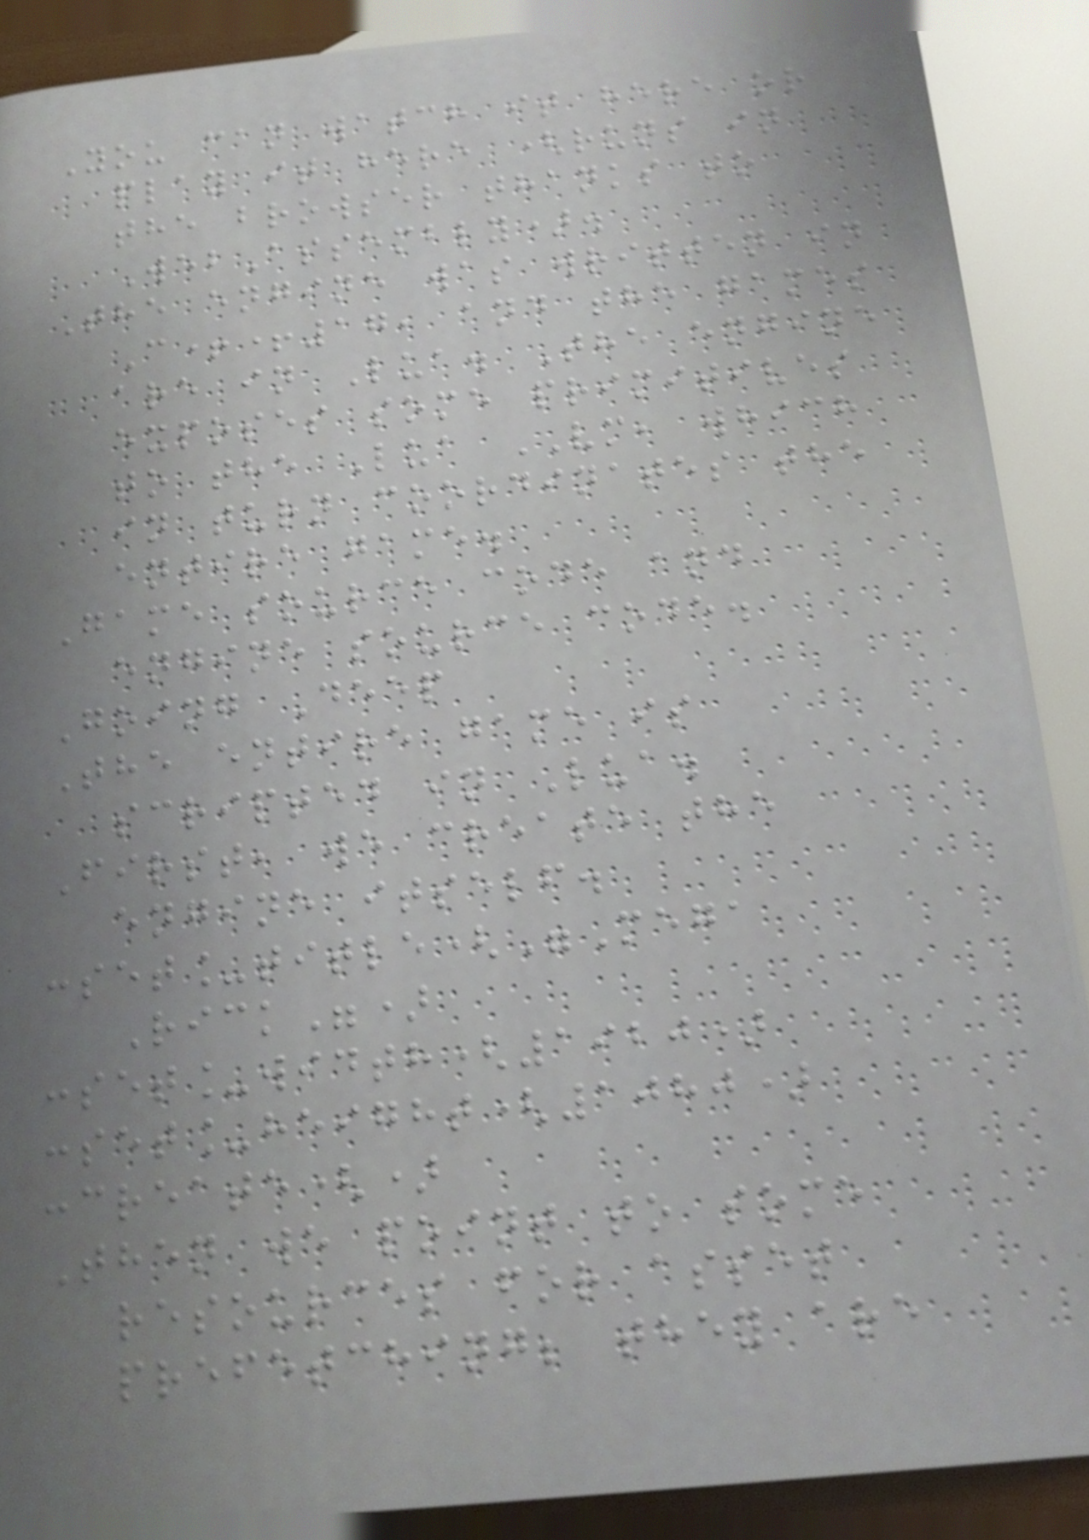You can watch it here or
play it here (runs in
the browser thanks to
WebAssembly).
The engine was written in
C++17, and the games
are in Lua. The engine
exposes some primitives
to the Lua VM, which
in turn coordinates the
entire game.
Game source code and
engine source code.
Going Deep
The entire game is
scripted in Lua.
First, we create the
engine itself.
:set_title("Mega
Rick")
:set_width(1920)
:set_height(1080)
:create()
Then we point to some
resources for asset
prefetching; they are
